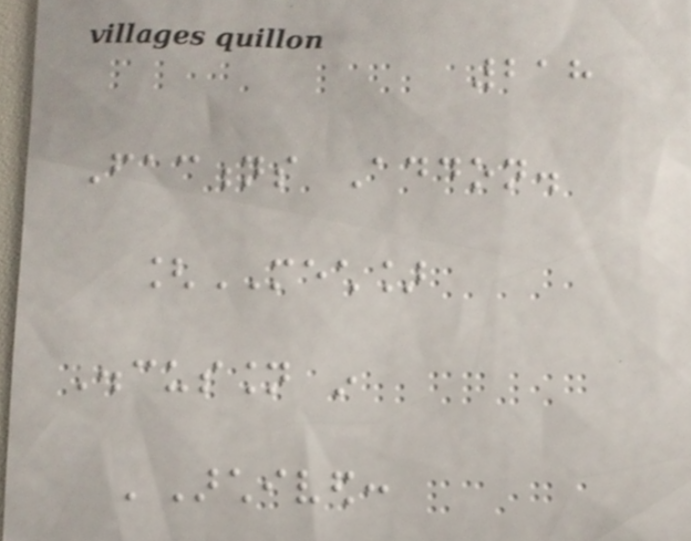218
Factions Addon.
[MECH]
Discussion in
'Archived:
